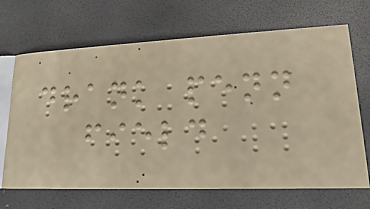drank penn
field
